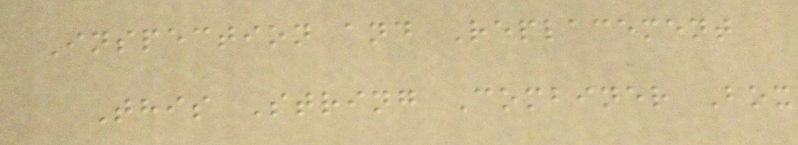Inspection and Replacement
This String Combiner Box
